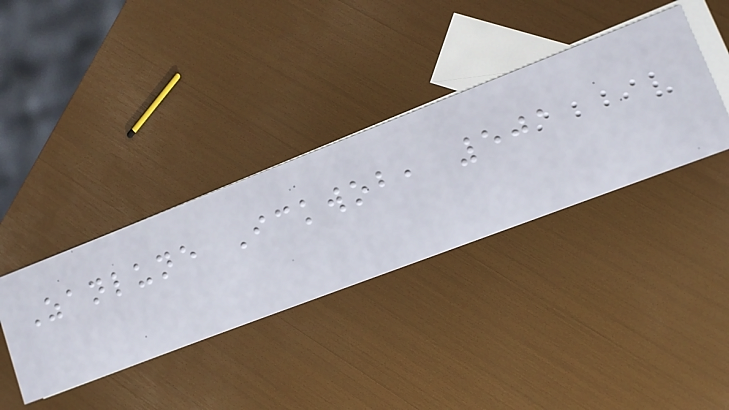Zanlune Ickwob, 501
